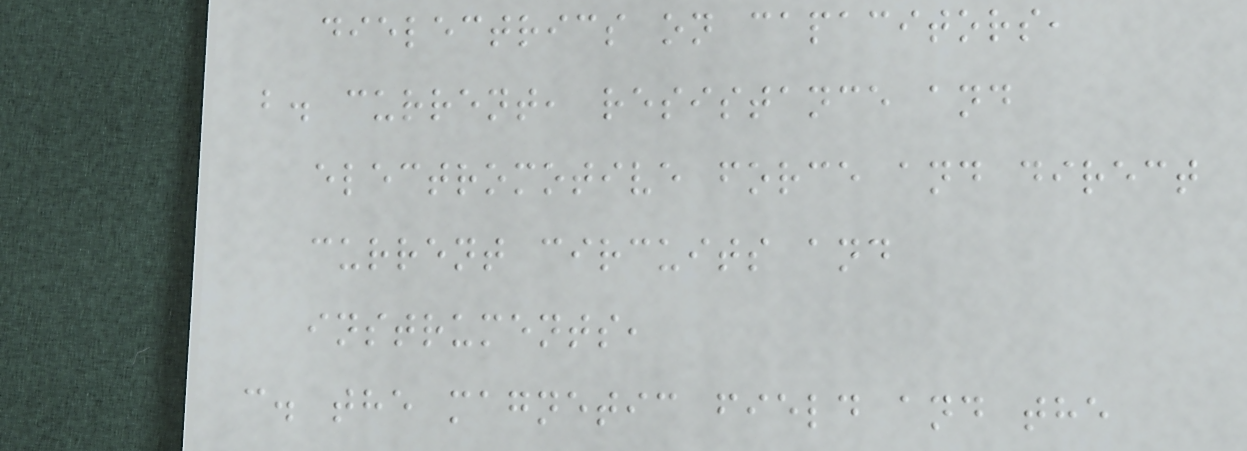dielectrics on capacitors,
b. current, resistance and
electromotive force and direct
current circuits and
instruments,
c. the magnetic field and the
